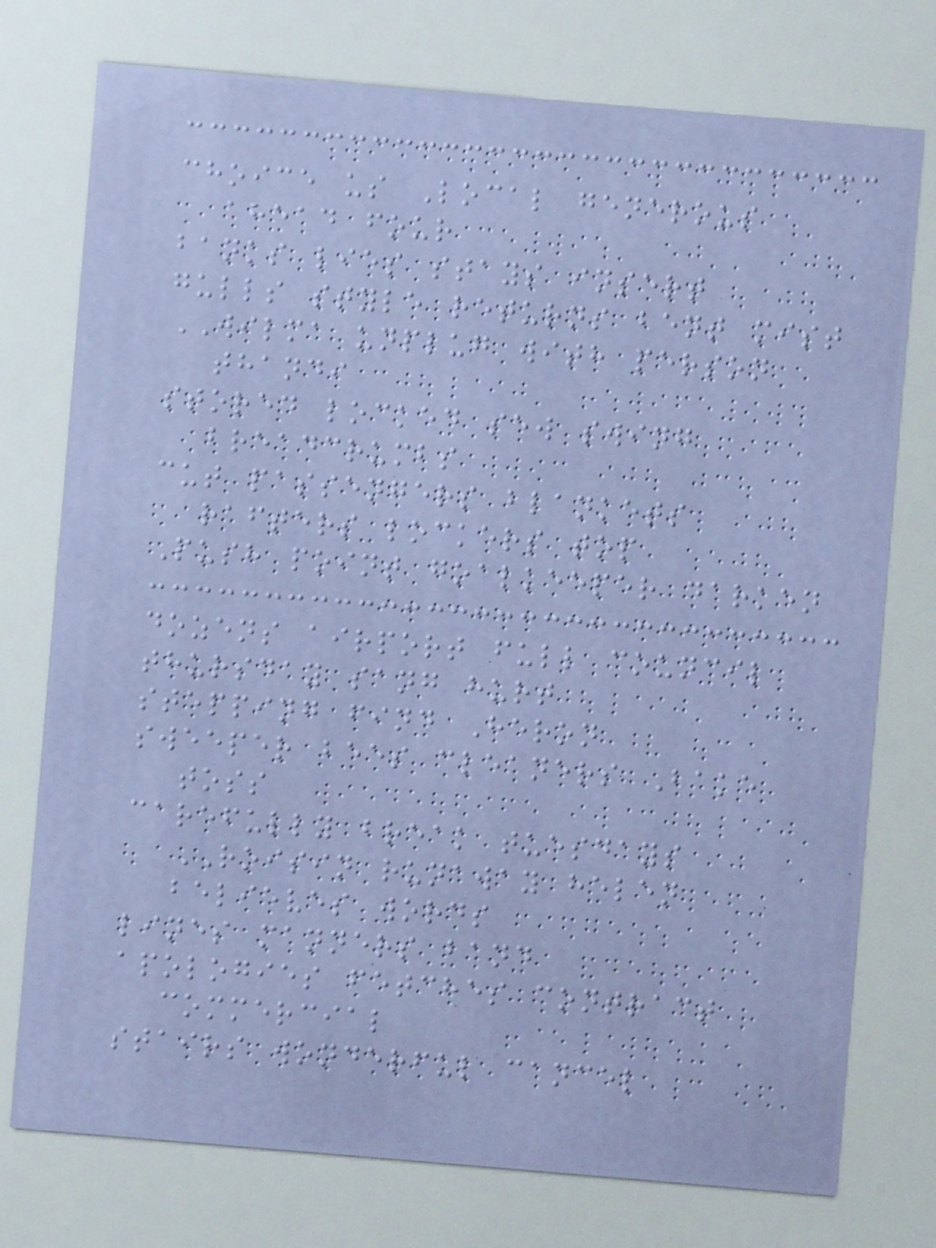choice us Local generous
ahead four
banks lies stays insert
gulls style returns bent mist
WILMA unplug with person
thandi
stored locked sew swing
breadcrumbs
cut passengers blankets
rafters lockers top
Push point goalkeeper darken
dozens airport full council
thursday sang hurt
stepping find Heron
sweeper bees cleaners Bake
toss
carefully break tuesdays
ROISIN runaway helen
believes words
lines manners band
apologies fetches contract
commercial
stairs wonderful cancel
